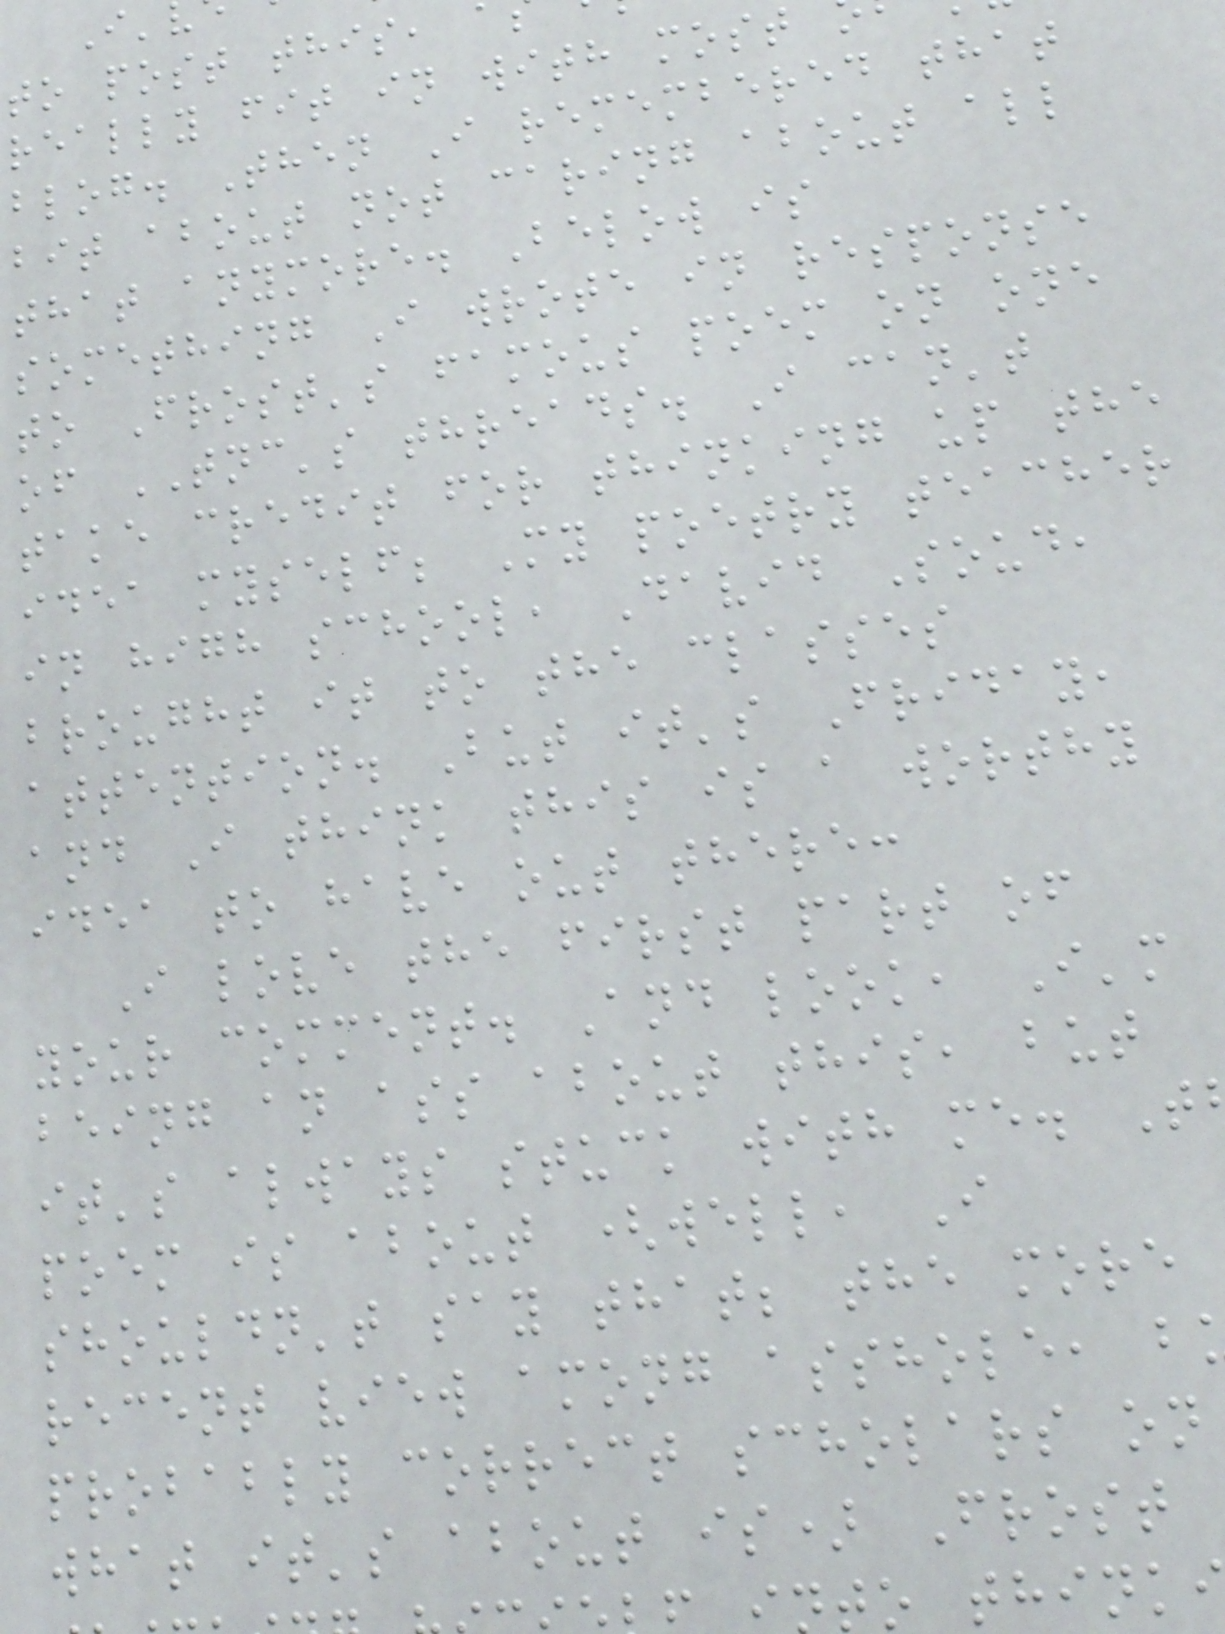to post this,
really fit in with most
blog. Then I remembered that
bit about not caring about all
that anymore. Below is
something I wrote in response
to Frost's famous poem on one
of TNC's threads. I can't
take credit for thinking up the
idea myself; My poetry teacher
in high school, David Soud,
brought it to the classes
attention. But it's Friday,
and I think this is a worthy
idea to have out there:
I love the first part of
your comment. And look, I'm
being an ass about this, but
it's always stuck with me. T
poem is about (well, I
shouldn't say that; the more
recent view among asshole, b
probably correct scholars on
what it's about is) Frost
to think
